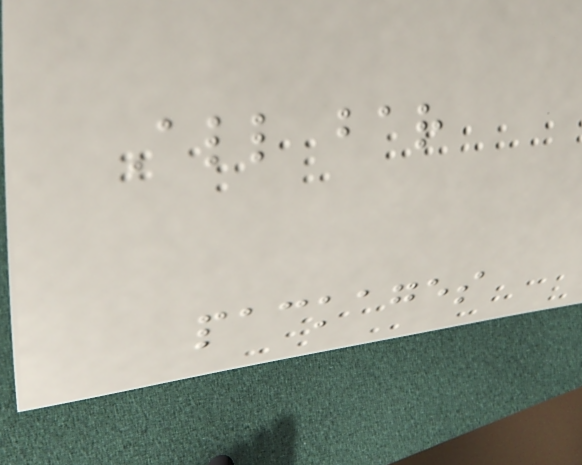All bar
packages
